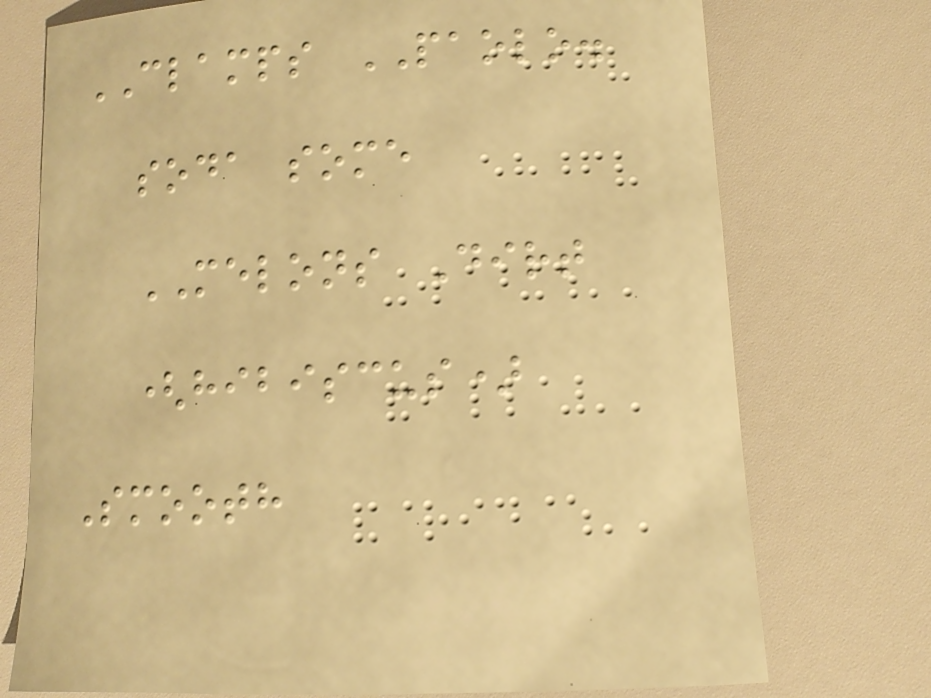CLAMPS PAOLO.
soda some
MELONS Dirt
(hibiscus)
Smooth
